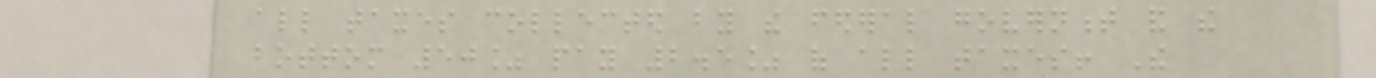all taxes collected by the federal government and the
bottom 50% pay 2.5% of all taxes! The
